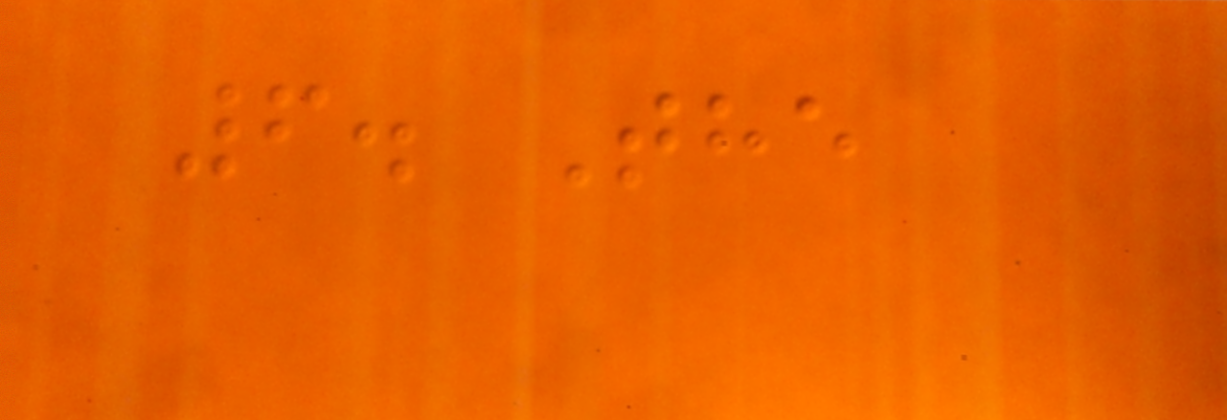6. The
